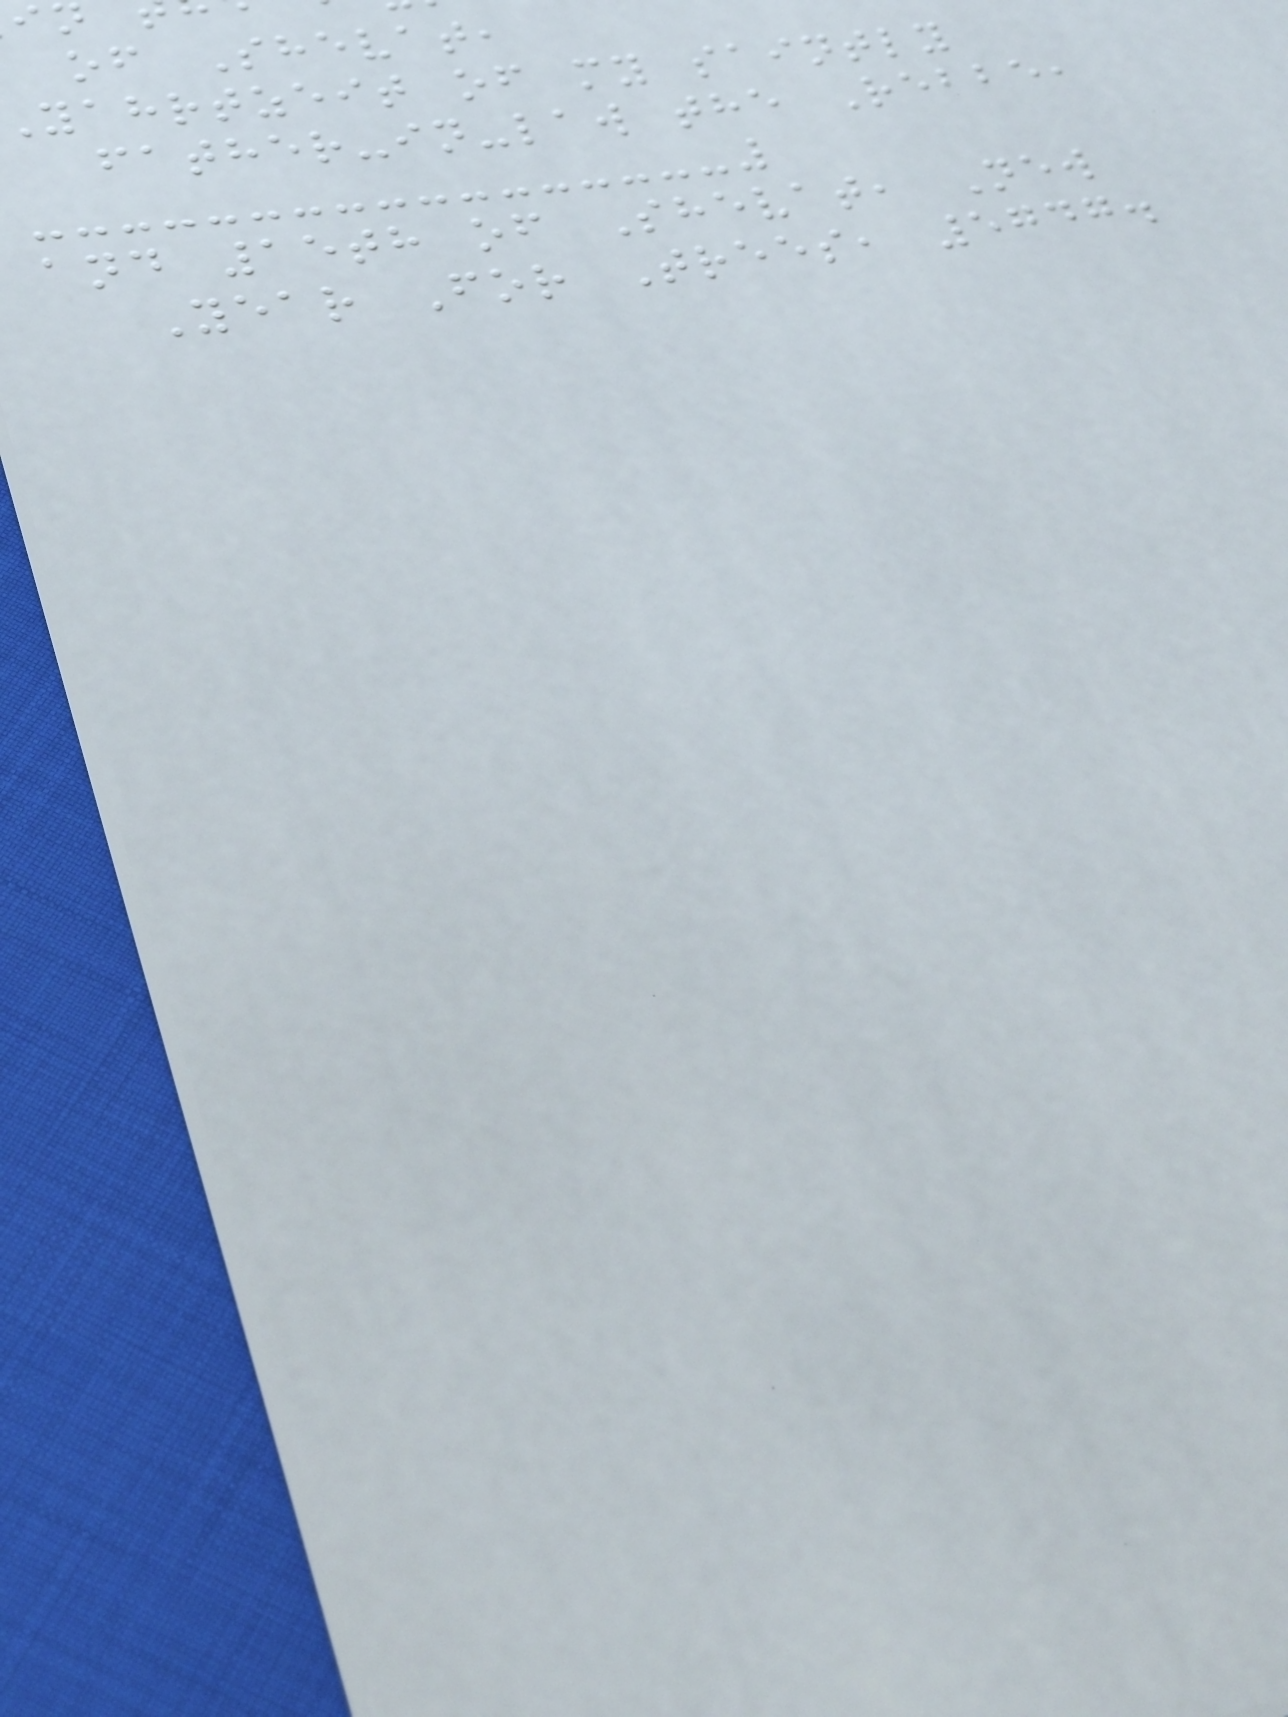of Shevat,
yahrtzeit of my saintly
father-in-law the Rebbe,
and 15th of Shevat, New
Year For Trees, 5747.
